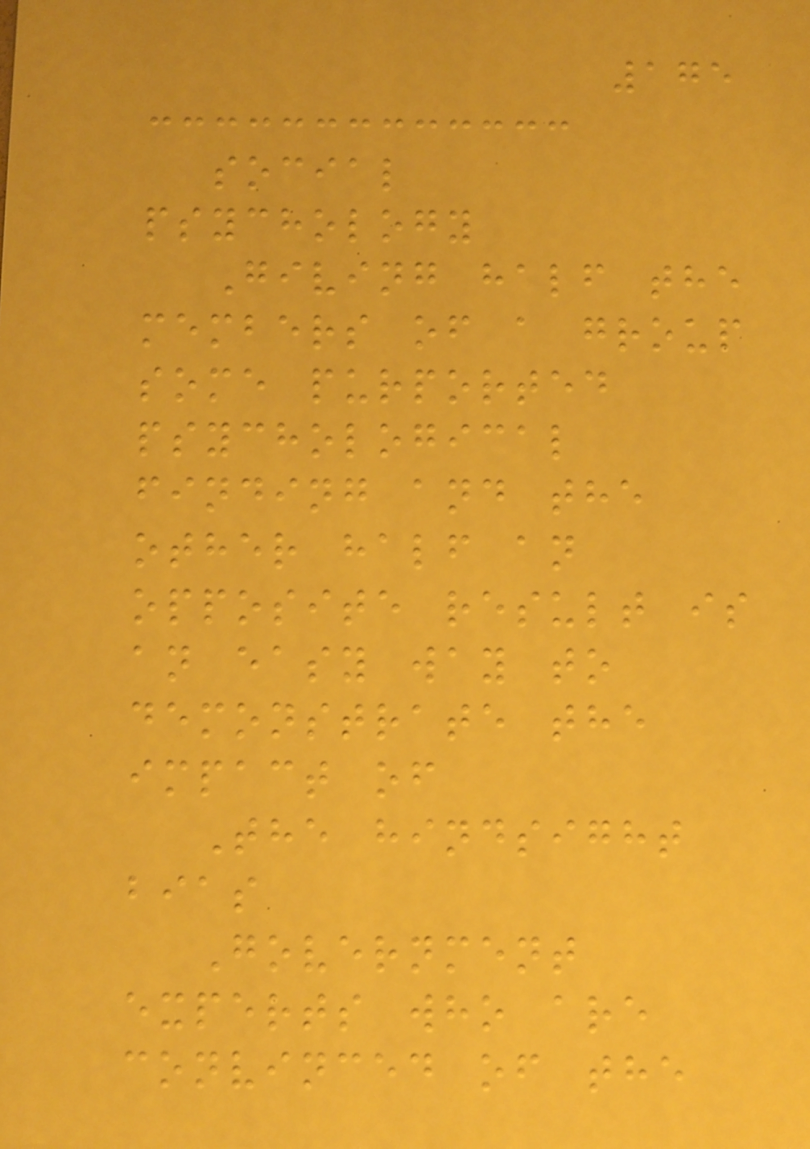175
social
psychology
Giving half the
members of a group
some purported
psychological
finding and the
other half an
opposite result is
an easy way to
demonstrate the
impact of
The hindsight
bias
Government
experts who are
convinced of the
